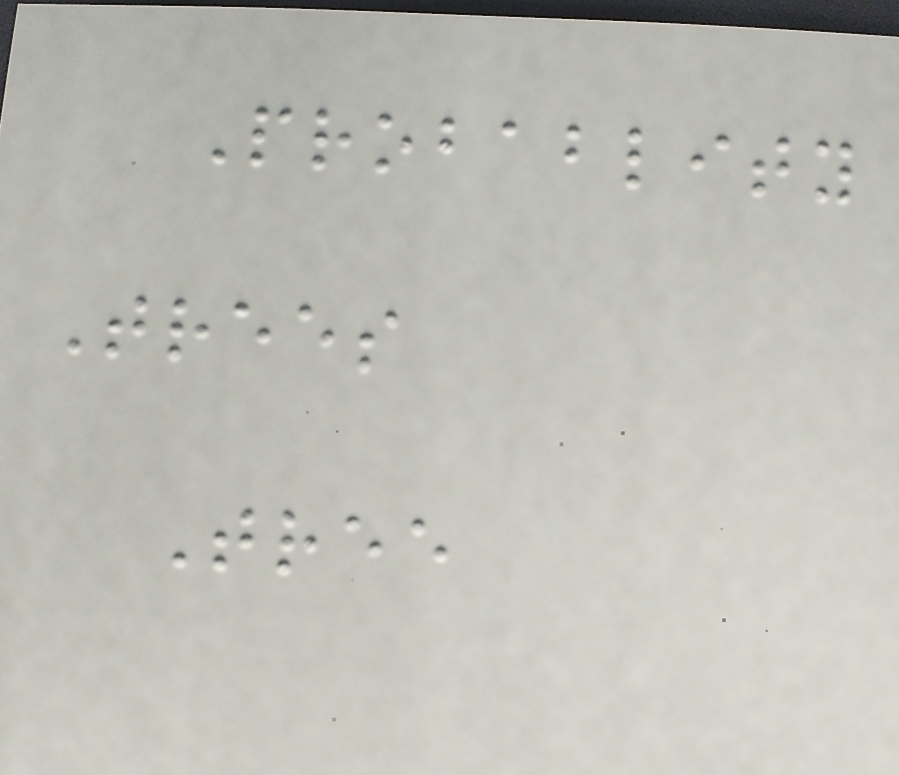Probablity
Trees
Tree
